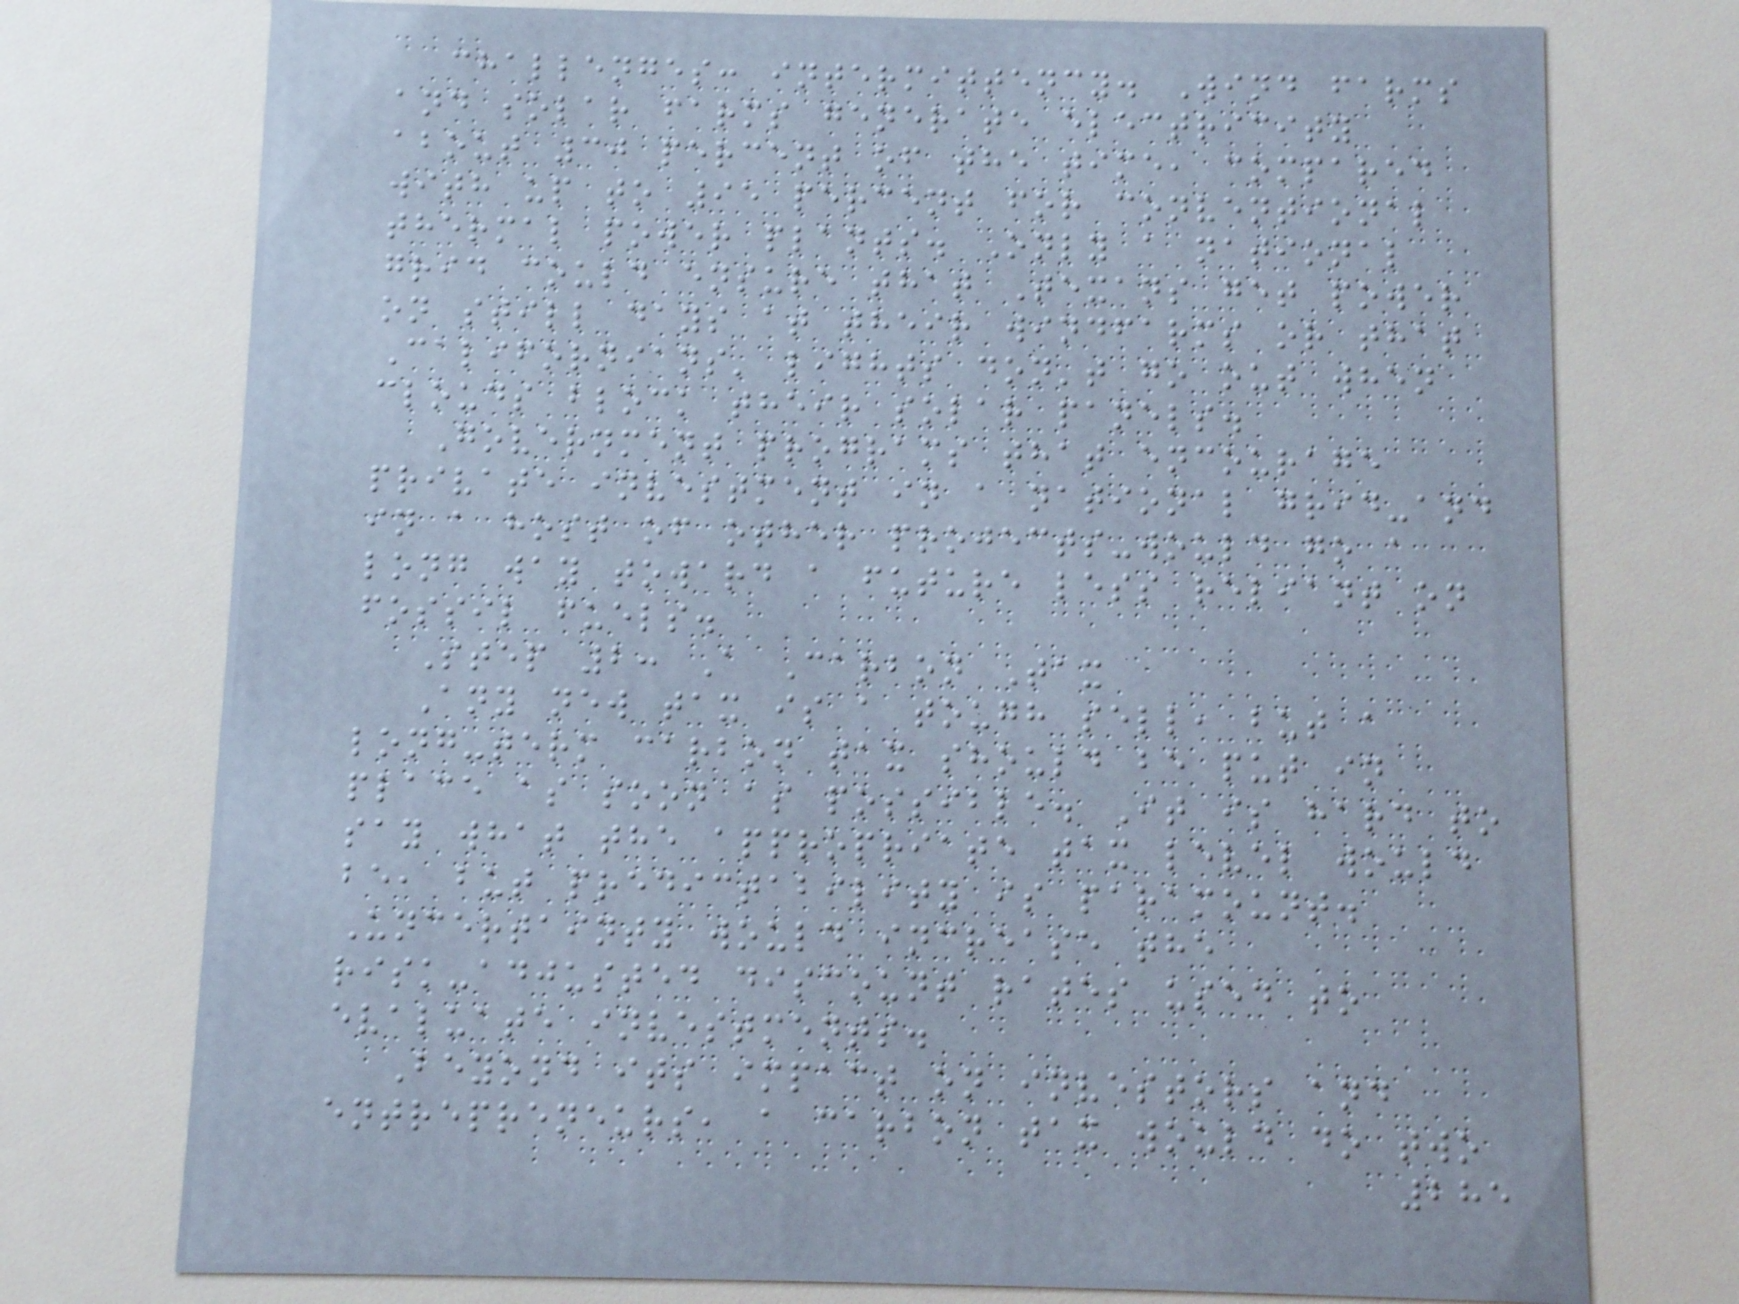challenges: intermittency. Wind farms
and solar farms generate electricity
about 30 percent of the time, compared
with up to 95 percent for conventional
thermal power plants. Only a national
grid could ensure that Texans get power
on still days at their windfarms or that
Californians' lights don't go out when
clouds block their solar panels.
Government programs that encourage
private investment in a national grid-and
in a host of other projects-would go a
long way toward a future less reliant on
fossil fuels.
Step 2: A Carbon Tax
Any new tax is a tough sell, but a
long-term carbon tax should be put in
place as soon as possible. It is hard to
say what the appropriate tax level would
be, but predictability is paramount.
Uncertainty would increase the
risk-adjusted discount rates used to
evaluate investments.
Beyond its impact on investors and
entrepreneurs, a carbon tax would do two
285
